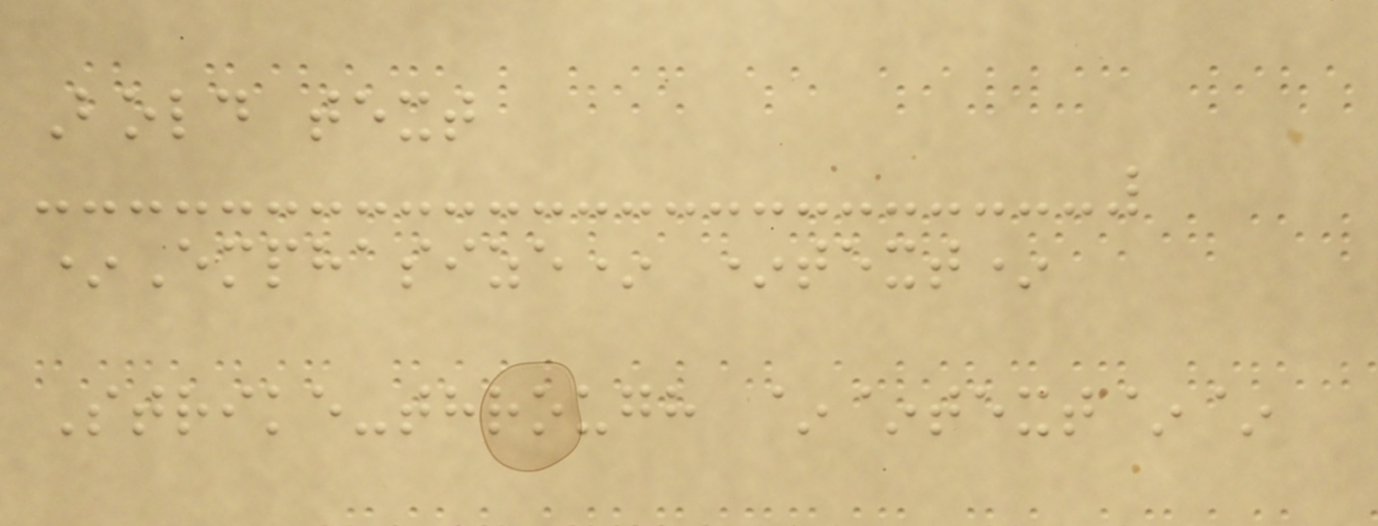Bold text
*Emphasize* *text*
Strike-through ~~text~~
